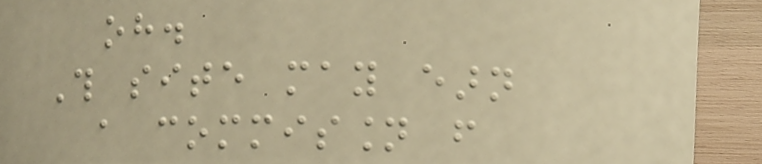oh.
This site may earn
a commission from
